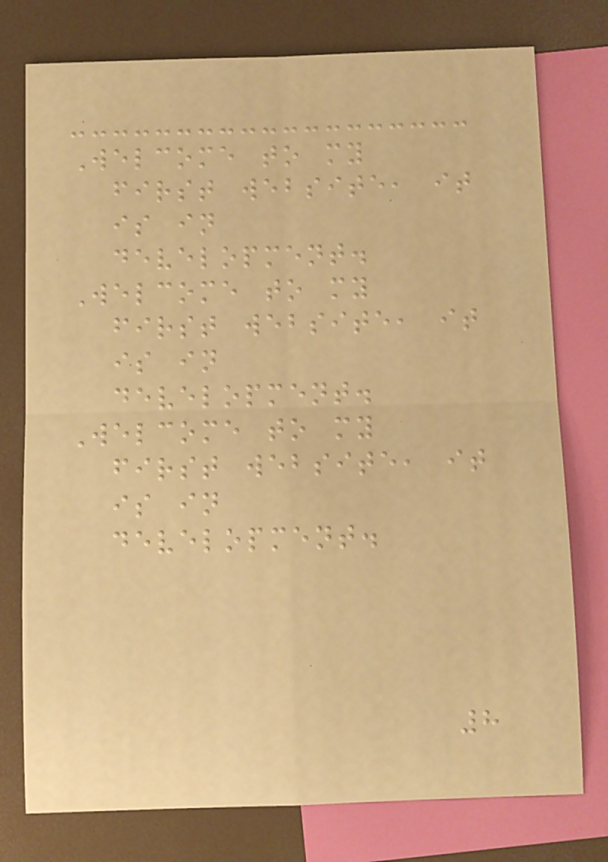Welcome to my
first website, it
is in
development.
Welcome to my
first website, it
is in
development.
Welcome to my
first website, it
is in
development.
8
